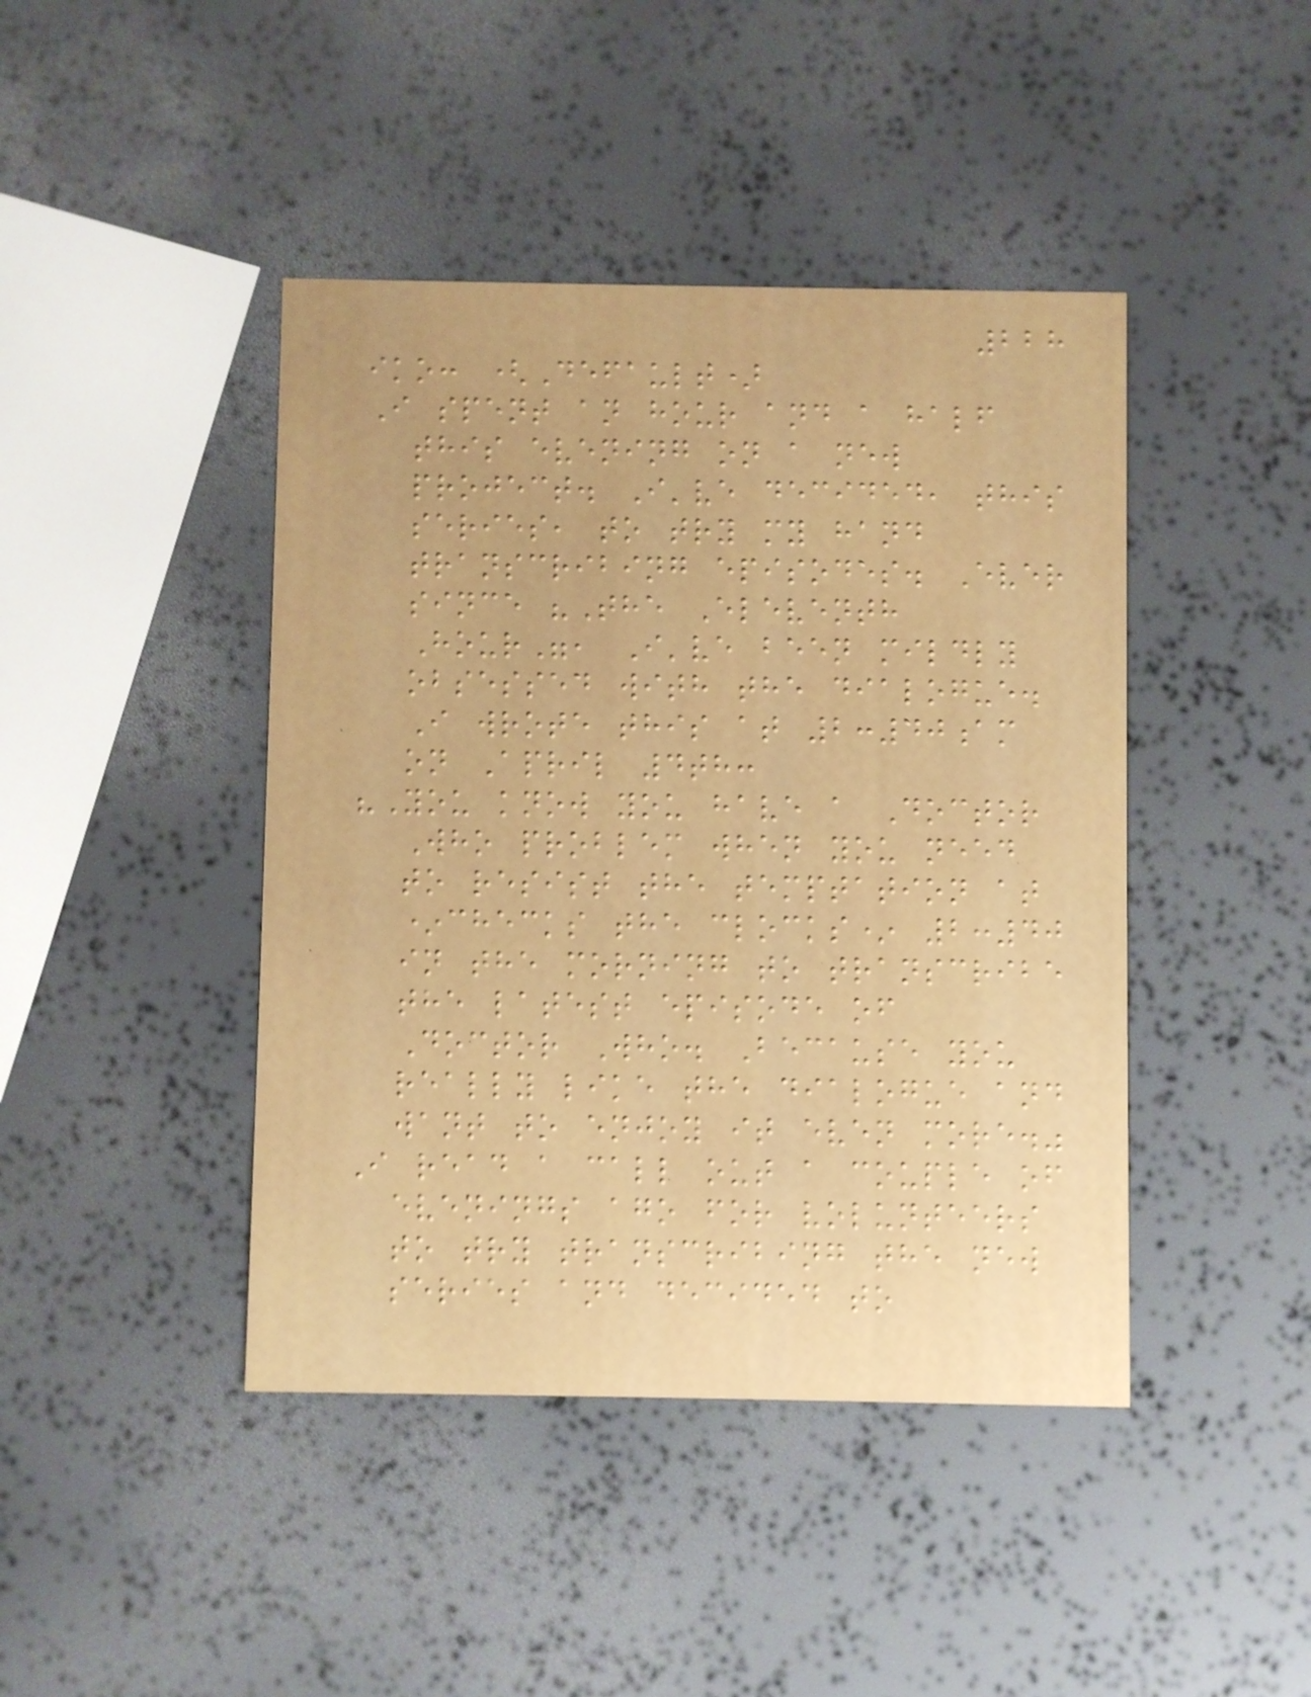228
iko: (Default)
I spent an hour and a half
this evening on a new
project. I've decided, this
series, to try my hand
transcribing episodes. Ever
since "The Eleventh
Hour", I've been mildly
obsessed with the dialogue.
I wrote this at 2:40am
on April 4th:
"You know you have a Doctor
Who problem when you need
to resist the temptation at
*checks the clocks* 2:40
in the morning to transcribe
the latest episode of
Doctor Who. Because you
really like the dialogue and
want to enjoy it even more."
I read a call out a couple of
evenings ago for volunteers
to try transcribing the new
series and decided to
